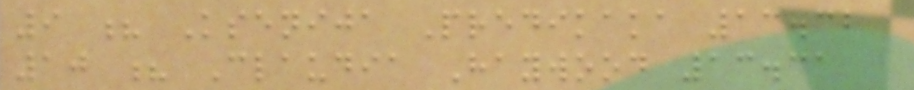9 ? Ksenija Predikaka 13.32
10 ? Claudia Haywood 13.31
